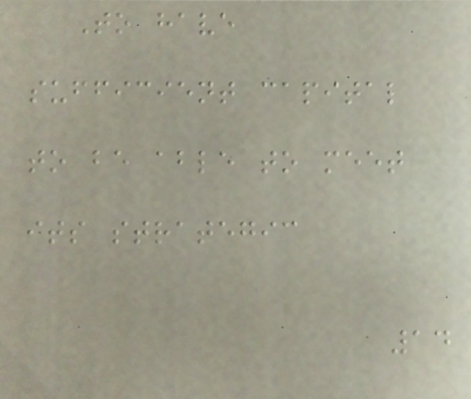To have
sufficient capital
to be able to meet
its strategic
14
